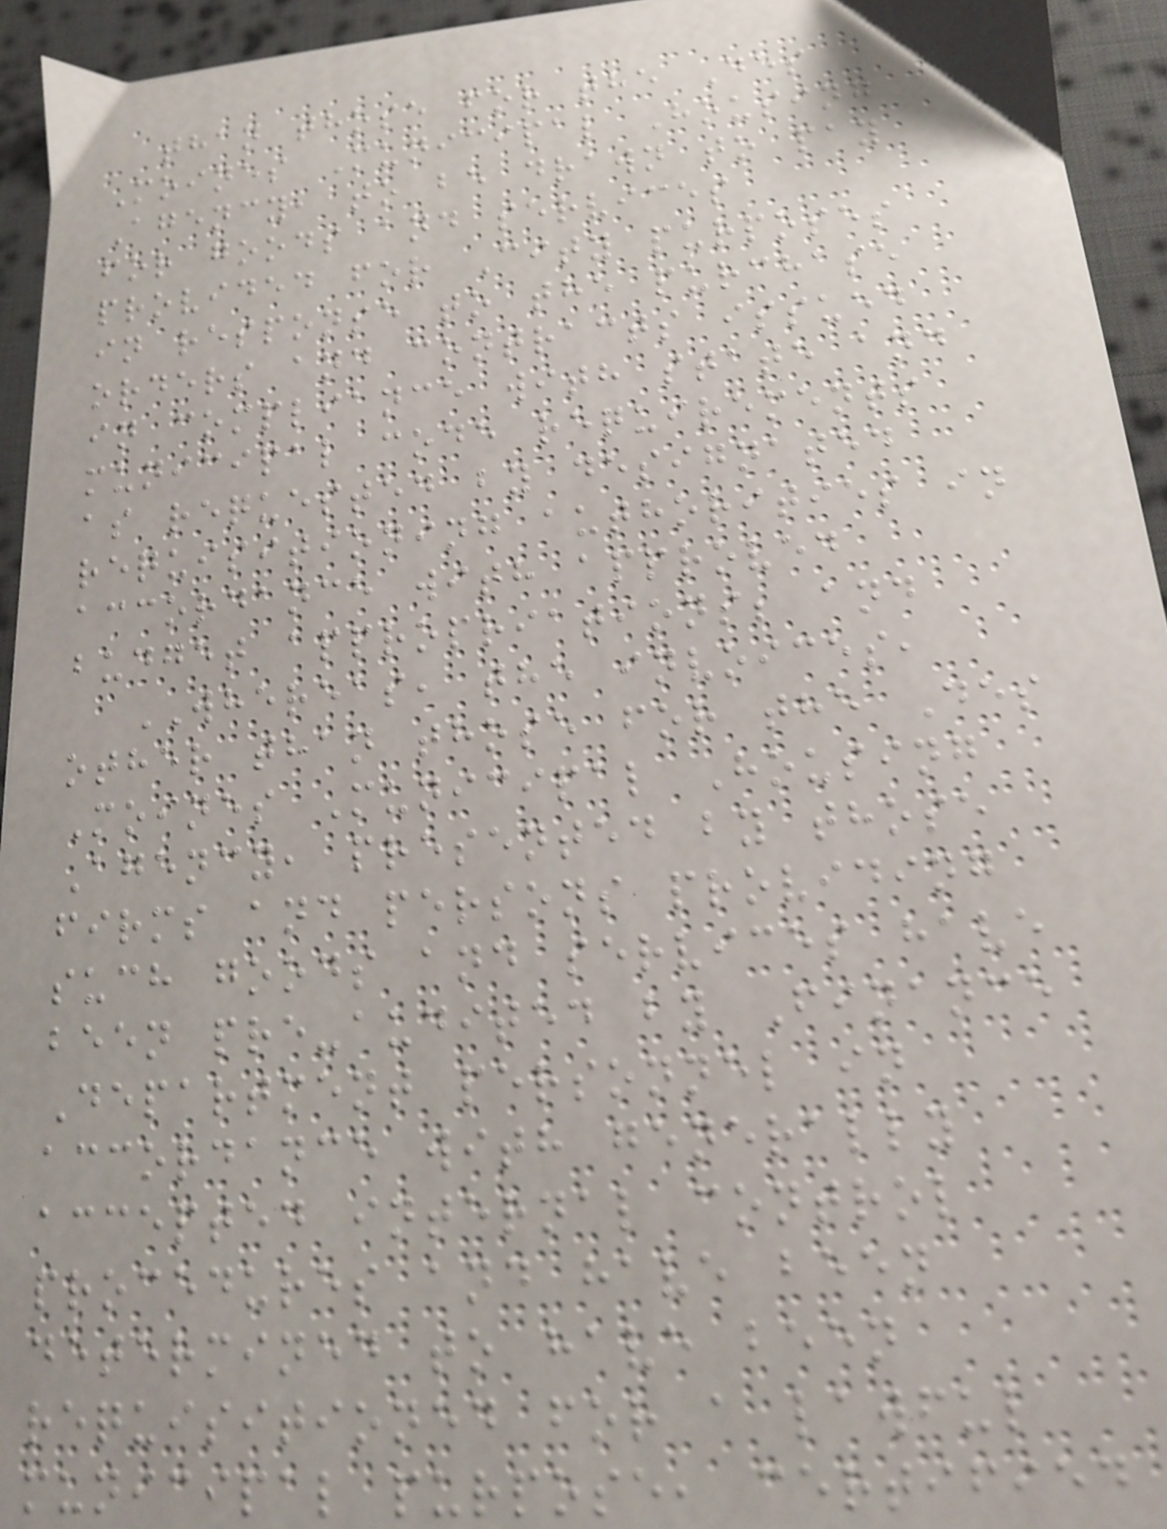than those for the Des
Moines Municipal Housing
Agency, to be drawn to pay
for goods and services
provided for City purposes
in response to the purchase
orders and contracts issued
in compliance with state and
municipal code requirements
as requested by designated
requisitioning authorities in
accordance with approved
budget appropriations; and
WHEREAS, the invoices,
other than those for the Des
Moines Municipal Housing
Agency, presented by those
firms and persons providing
such goods and services have
been pre-audited by Finance
Department personnel in
accordance with generally
accepted internal control
procedures and have been
determined to have been
requisitioned for a lawful
municipal purpose, certified
